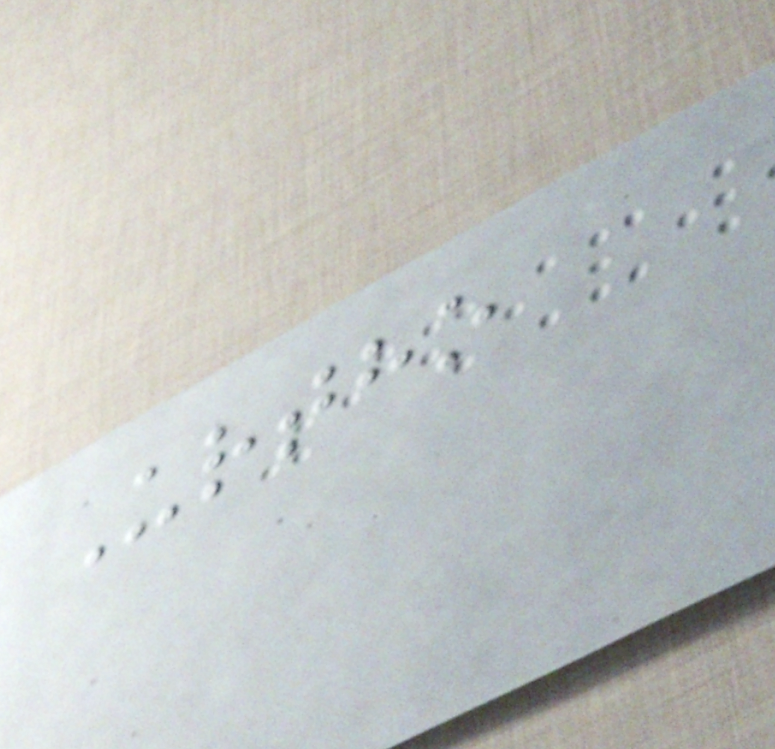Urtho
